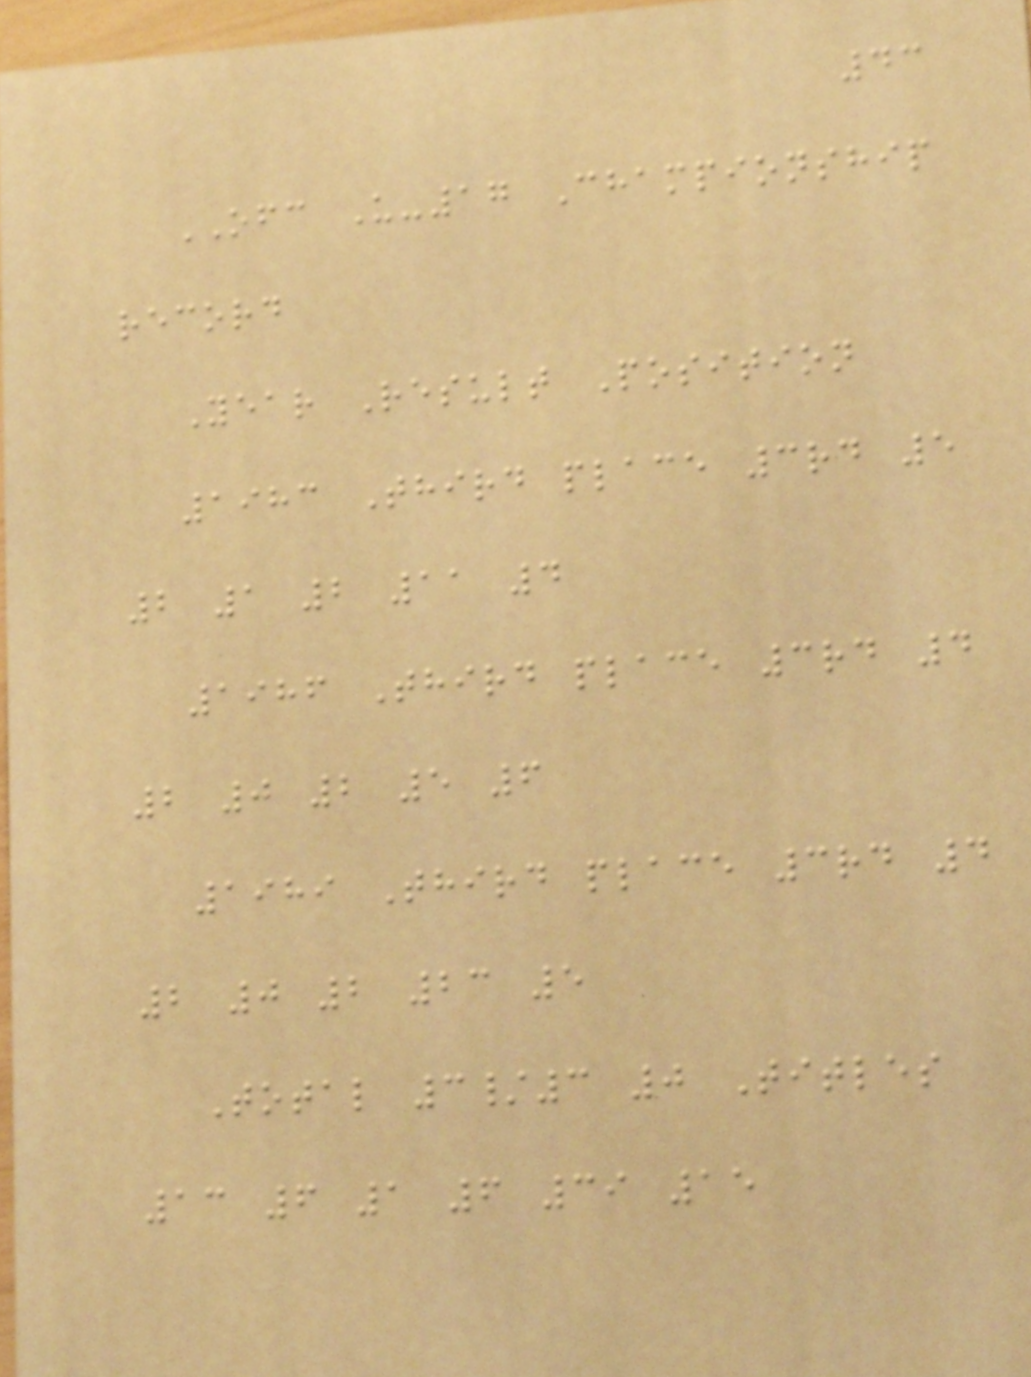43
OFC U-17 Championship
record
Year Result Position
1983 Third place 3rd 5
2 1 2 11 4
1986 Third place 3rd 4
2 0 2 5 6
1989 Third place 3rd 4
2 0 2 23 5
Total 3/3 0 Titles
13 6 1 6 39 15
